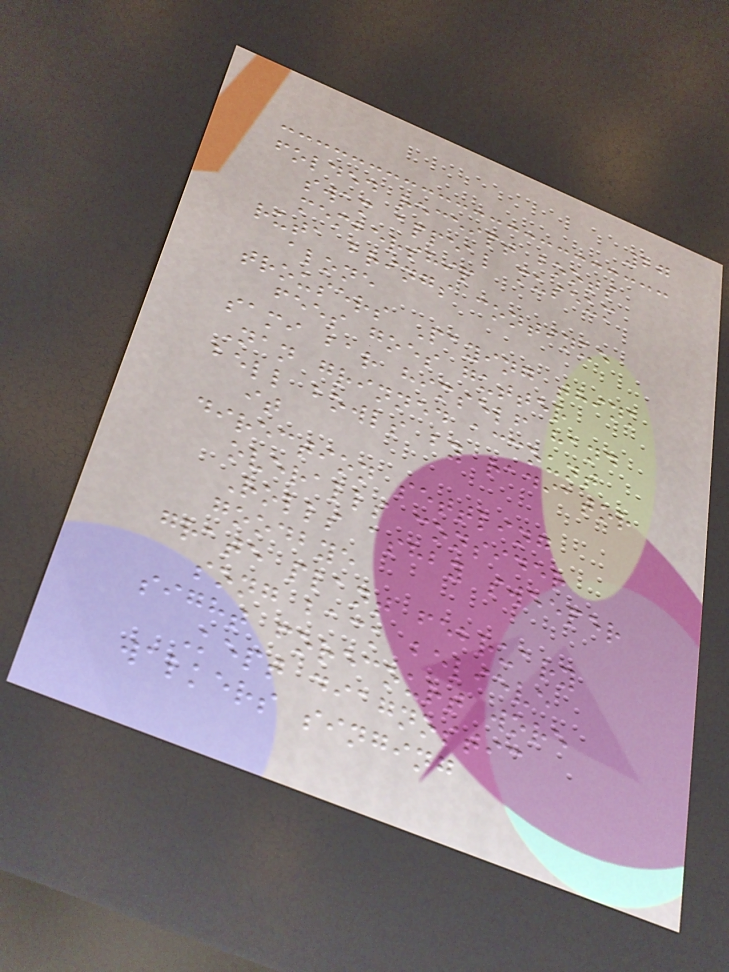27
folded receipt boots
swam appeal museum
membership
ruta brings continue
alone
trousers Paying think
fees goes gutter
sami bar himself hand
Nan grinned account
bell bowls by radiator
it
direction settling
overalls consider
Rolls ashby sweeper
goodbye
grate plant february
song back believe
sight forecourt wore
Kept diagnostic
walkers singing
